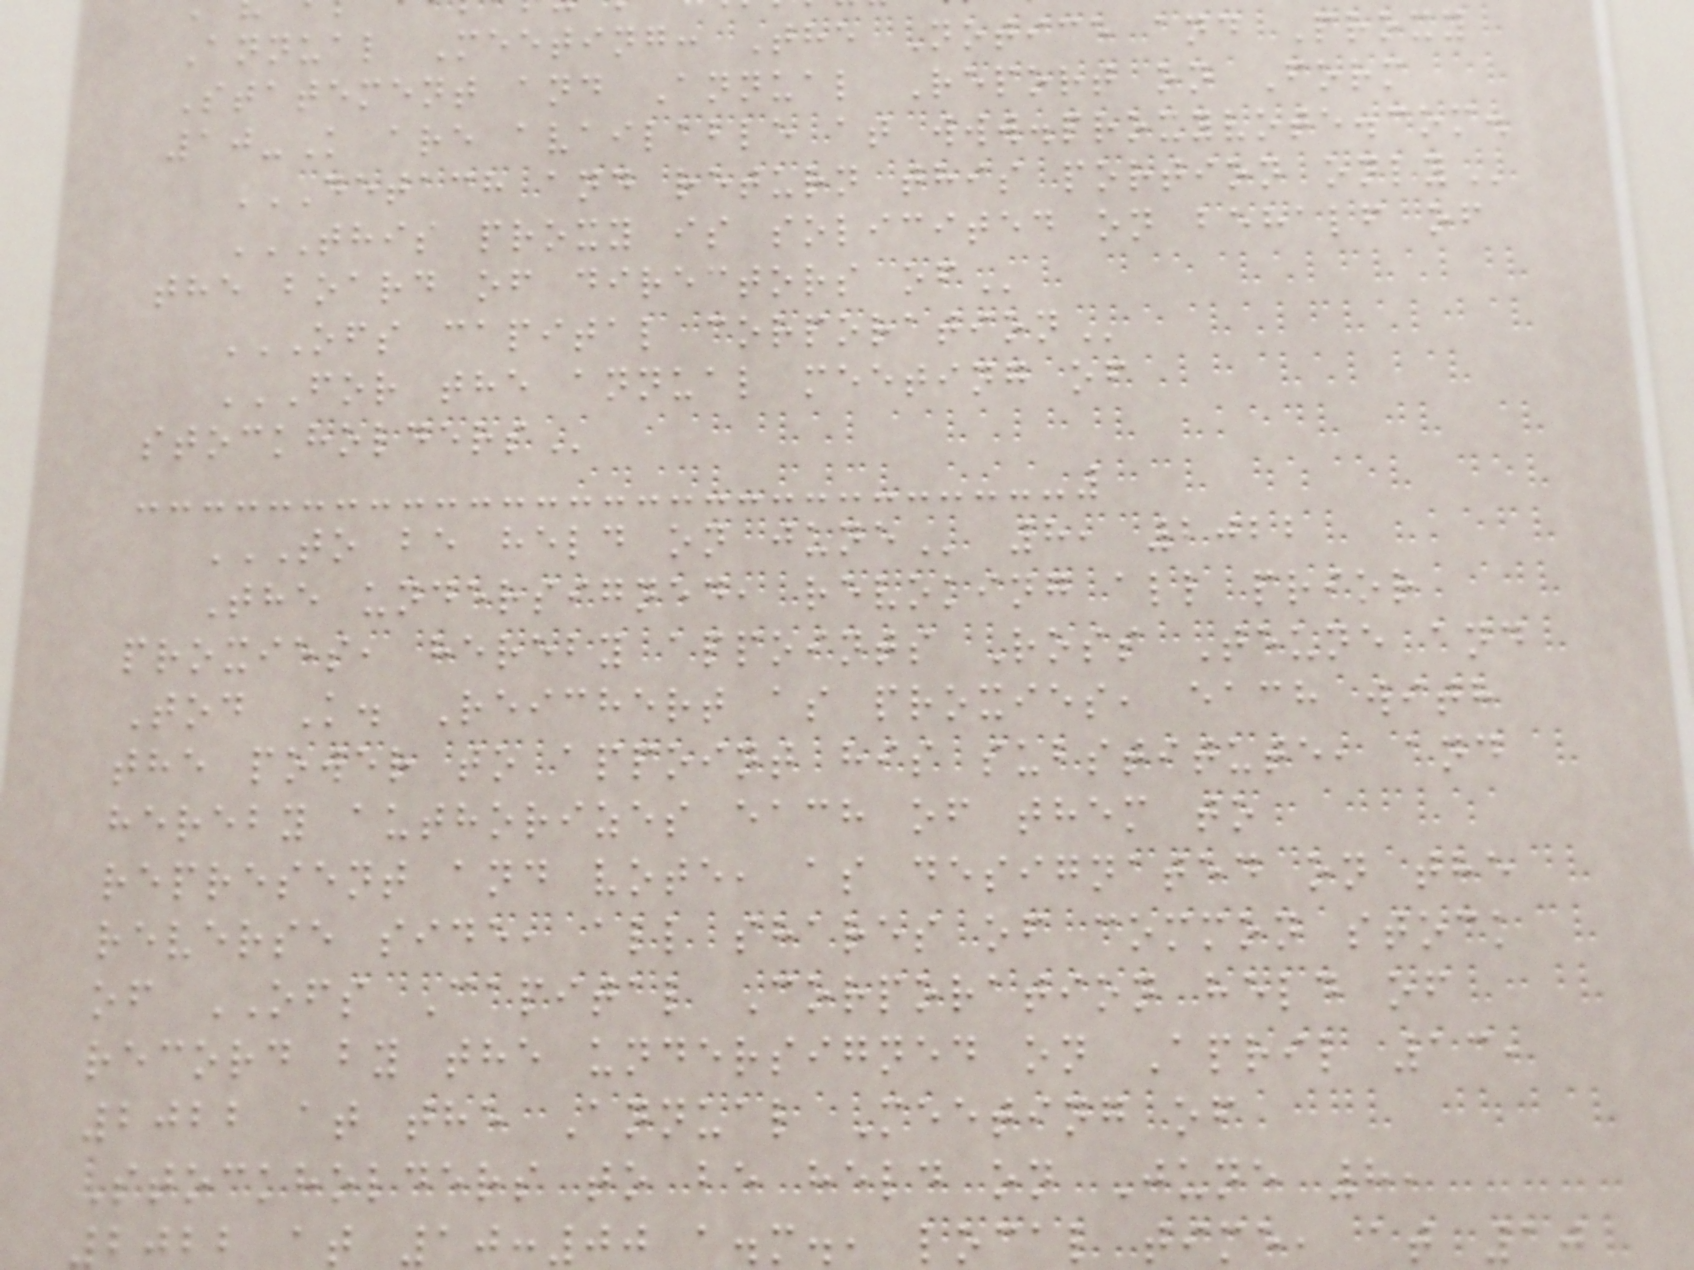Annual Meeting: The Notice and Proxy
Statement and Annual Report on Form
10-K are available at www.proxyvote.com.
DETACH AND RETURN THIS PORTION ONLY
THIS PROXY IS SOLICITED ON BEHALF OF
the board of directors
OFS CAPITAL CORPORATION
FOR THE ANNUAL MEETING OF
TO BE HELD ON JUNE 8, 2022
The undersigned, revoking all prior
proxies, hereby appoints Ross Teune and
Tod K. Reichert as proxies, each with
the power to appoint his substitute, and
hereby authorizes each of them to
represent and vote, as designated on the
reverse side, all shares of common stock
of OFS Capital Corporation held of
record by the undersigned on April 13,
2022 at the Annual Meeting of
Stockholders to be held on June 8,
2022 at 10:00 a.m., local time, at 10
